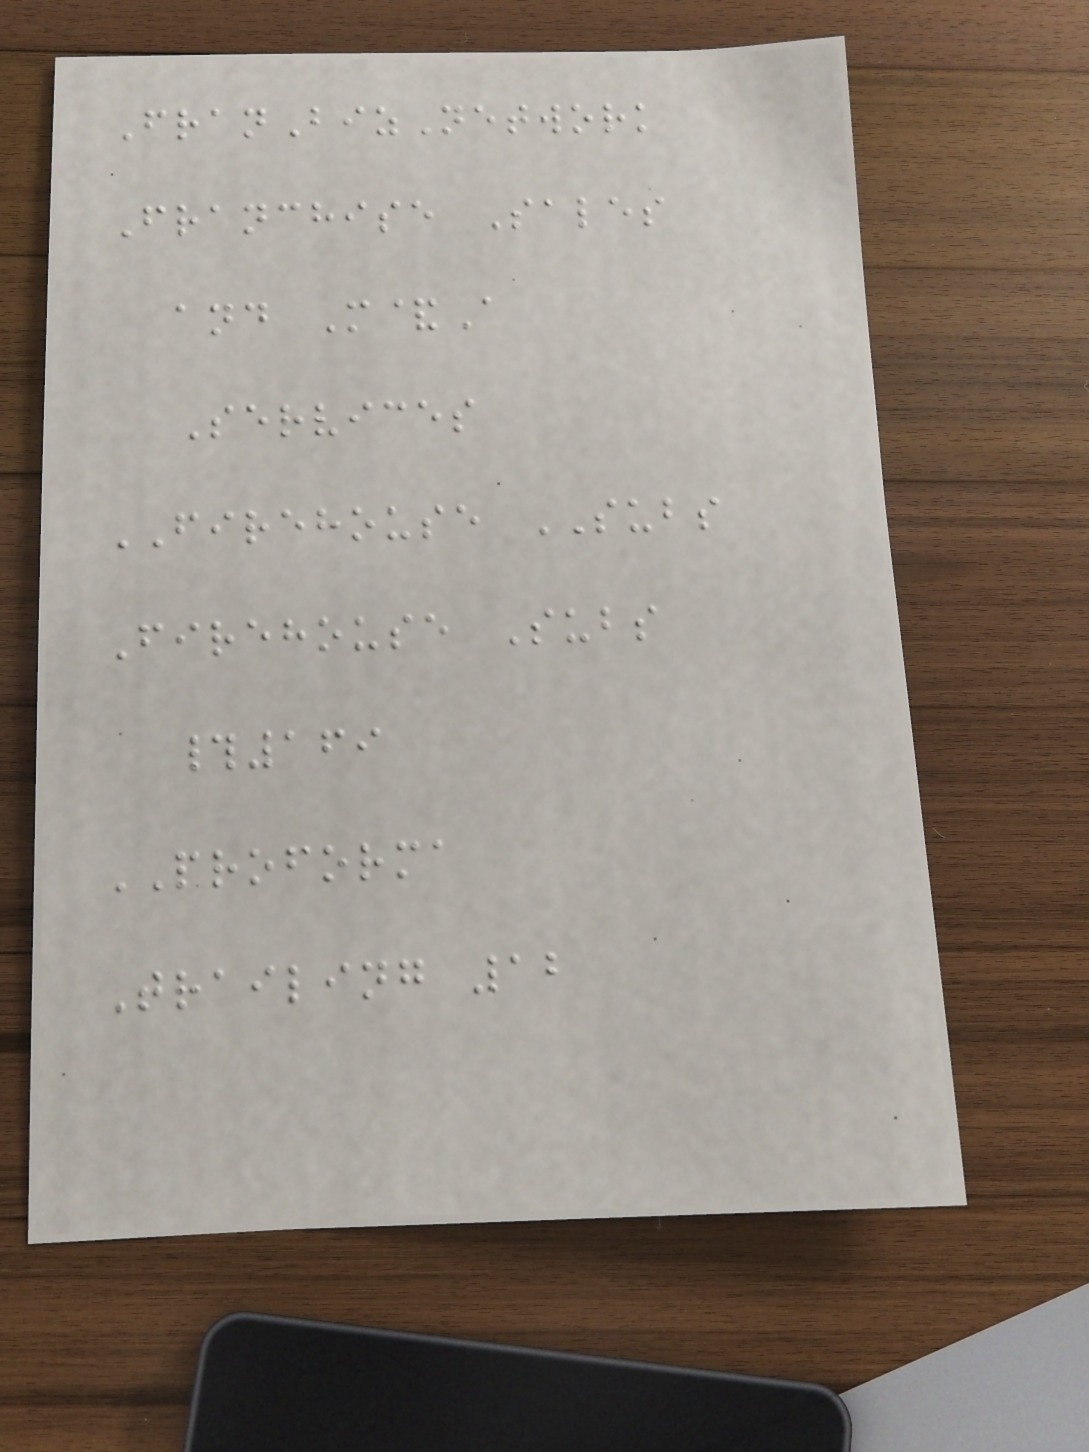FranBizNetwork
Franchise Sales
and M&A
Services
FIREHOUSE SUBS
Firehouse Subs
#169
PROFORMA
Trailing 12
